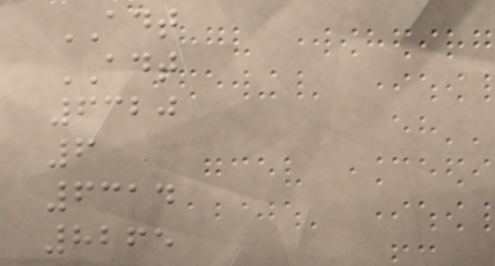ADT
ADT
6320
6
6314
8265
